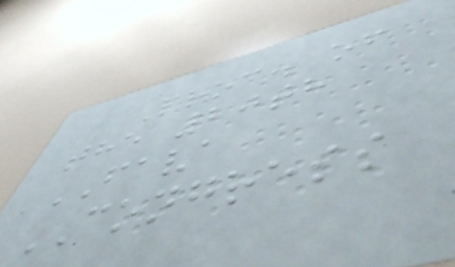Proc. of
the 20th
FAVA
CONGRESS
